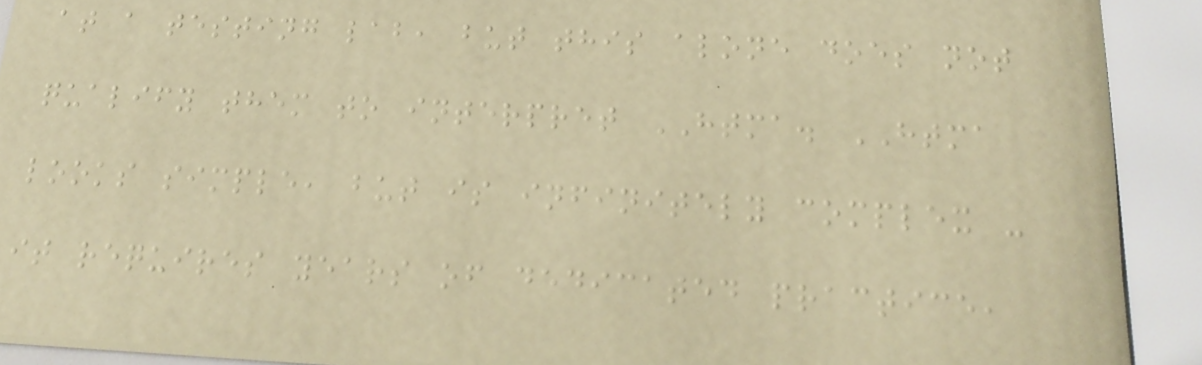at a testing lab, but this alone does not
qualify them to interpret HTMA. HTMA
looks simple, but is infinitely complex -
it requires years of dedicated practice,
